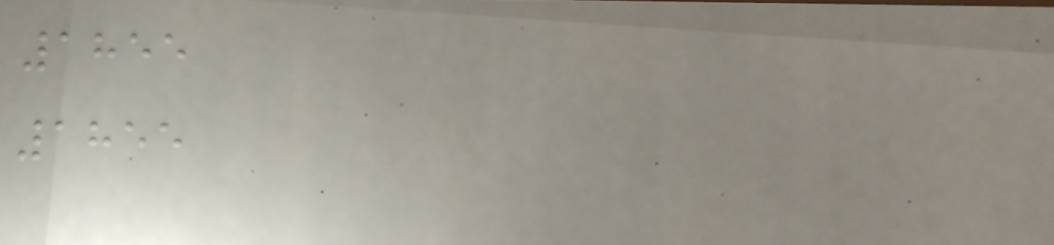1855
1855
